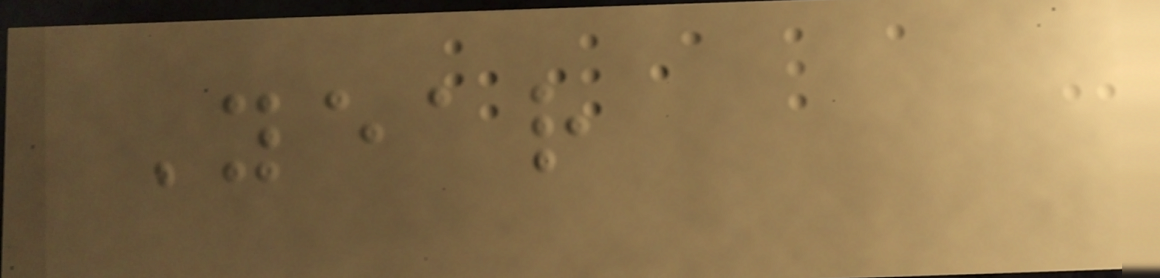Year
